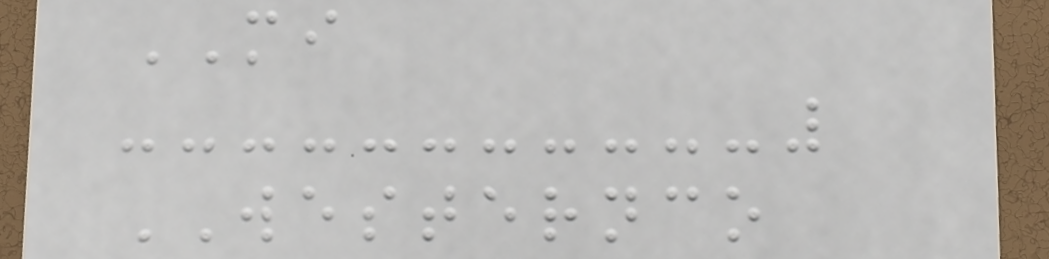MI
WESTERNCO
